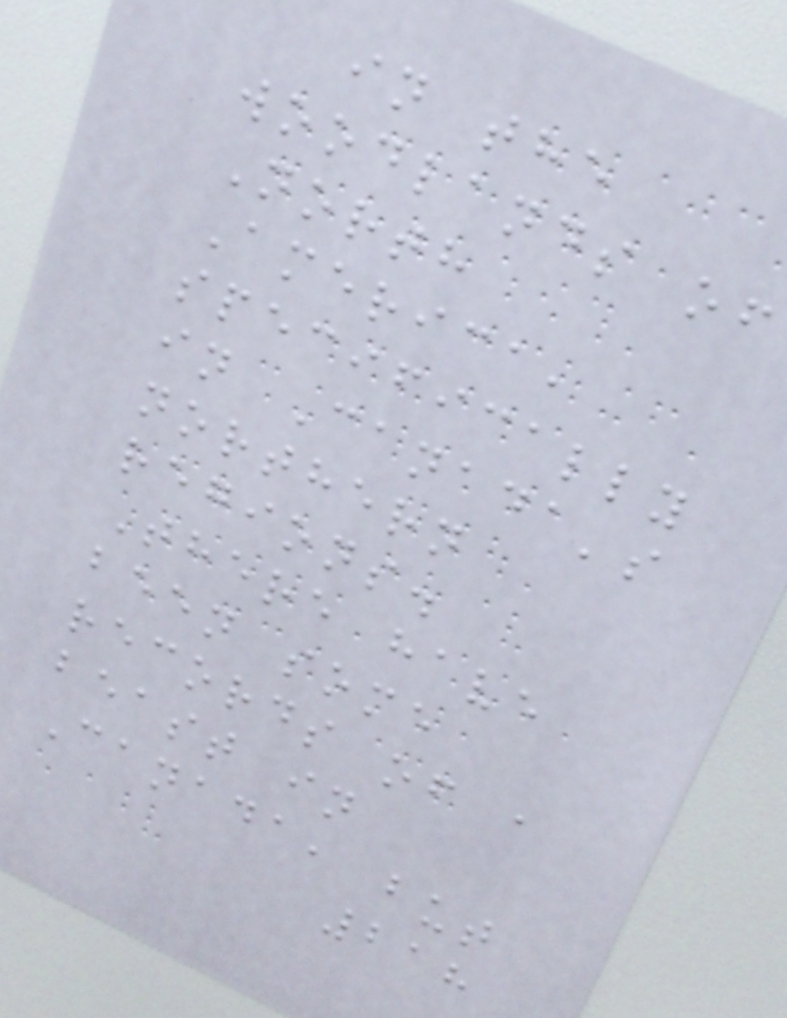in the
woodlands of
North
America,
specifically
in Canada's
northern
regions.
There have
been some
records of a
beast in
Canada, but
218
